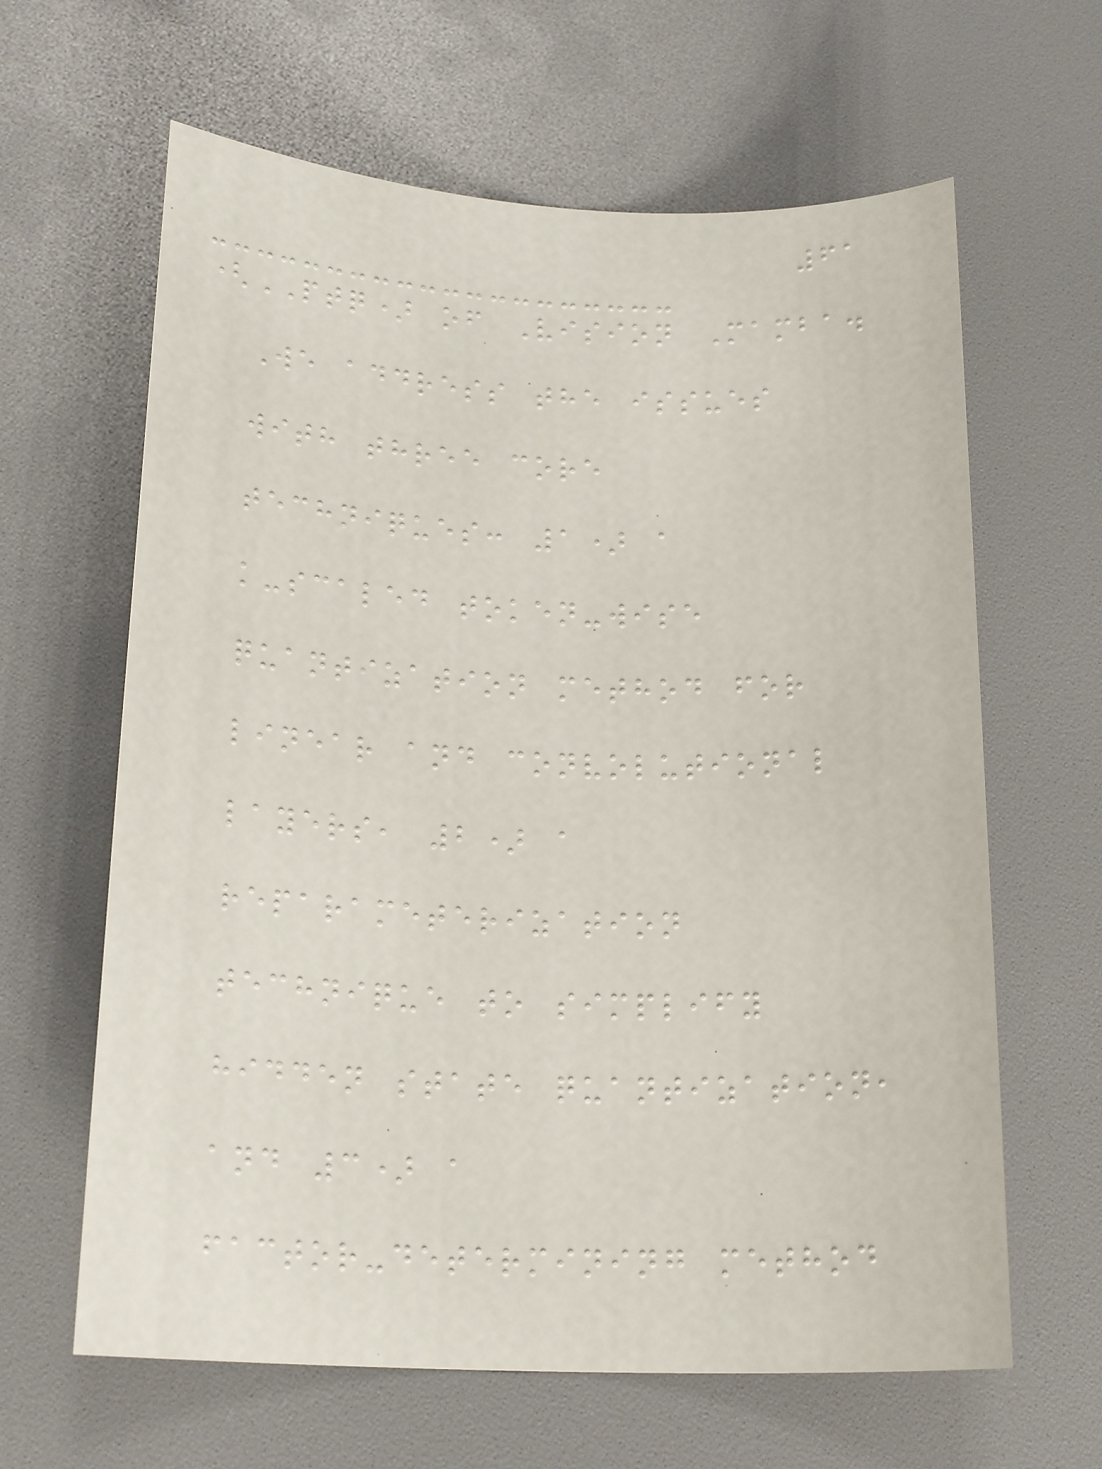61
(PTQ) of Vision Mamba.
We address the issues
with three core
techniques: 1) a
k-scaled token-wise
quantization method for
linear and convolutional
layers, 2) a
reparameterization
technique to simplify
hidden state quantization,
and 3) a
factor-determining method
